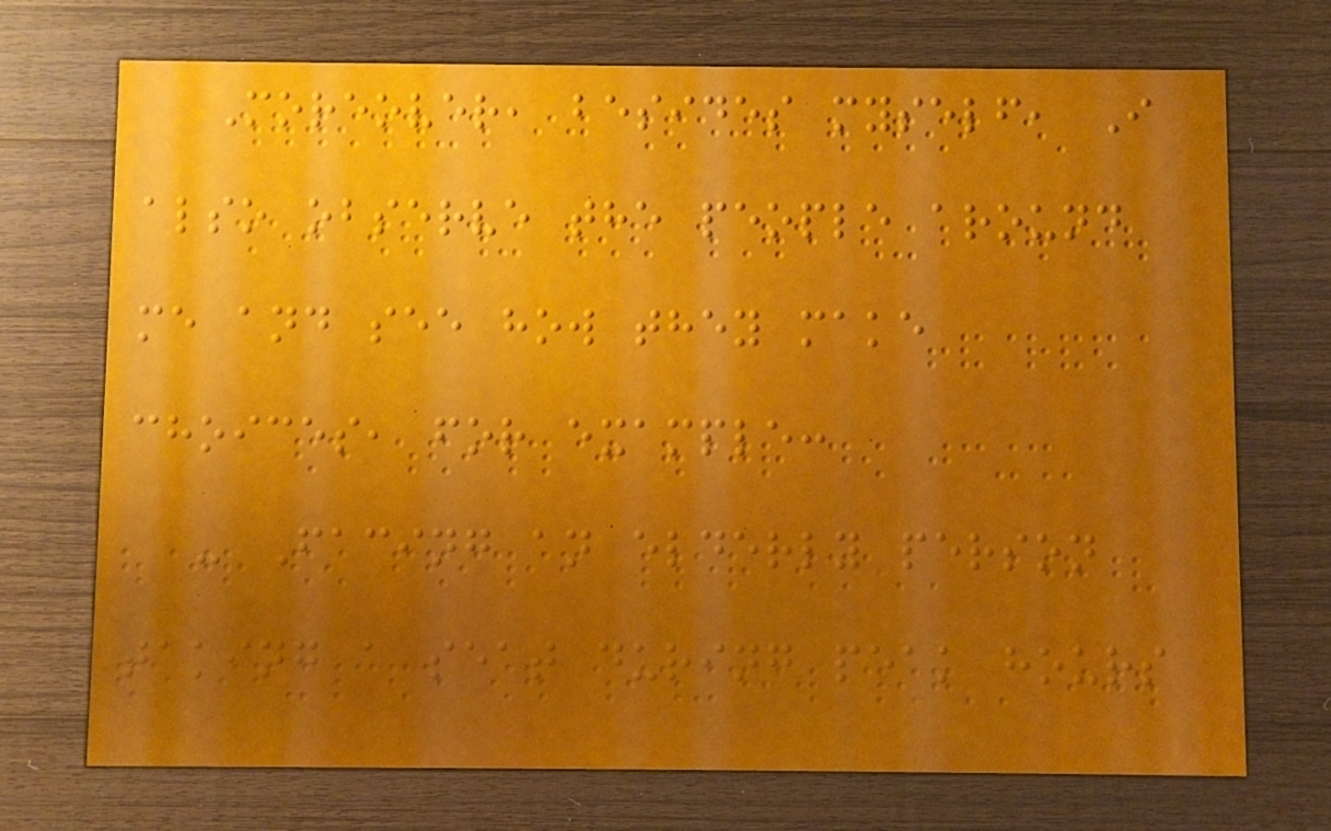Moreover, besides myself, I
also observe the people around
me and see how they make
choices, for example:
- Facing an elderly person
taking a seat during peak hours
